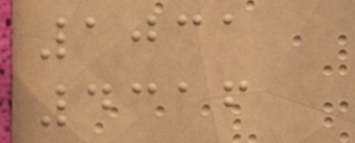1031
4316
